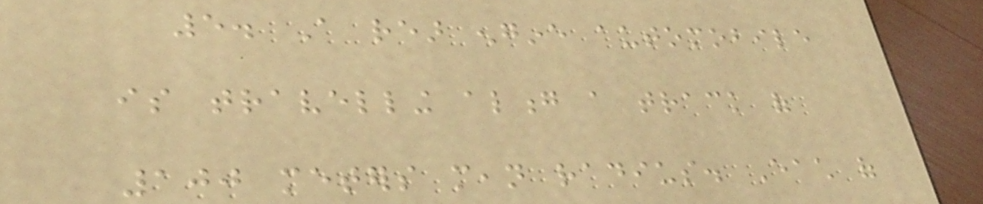5. A rear engine automobile
is travelling along a track of
100 meters mean radius. Each of
